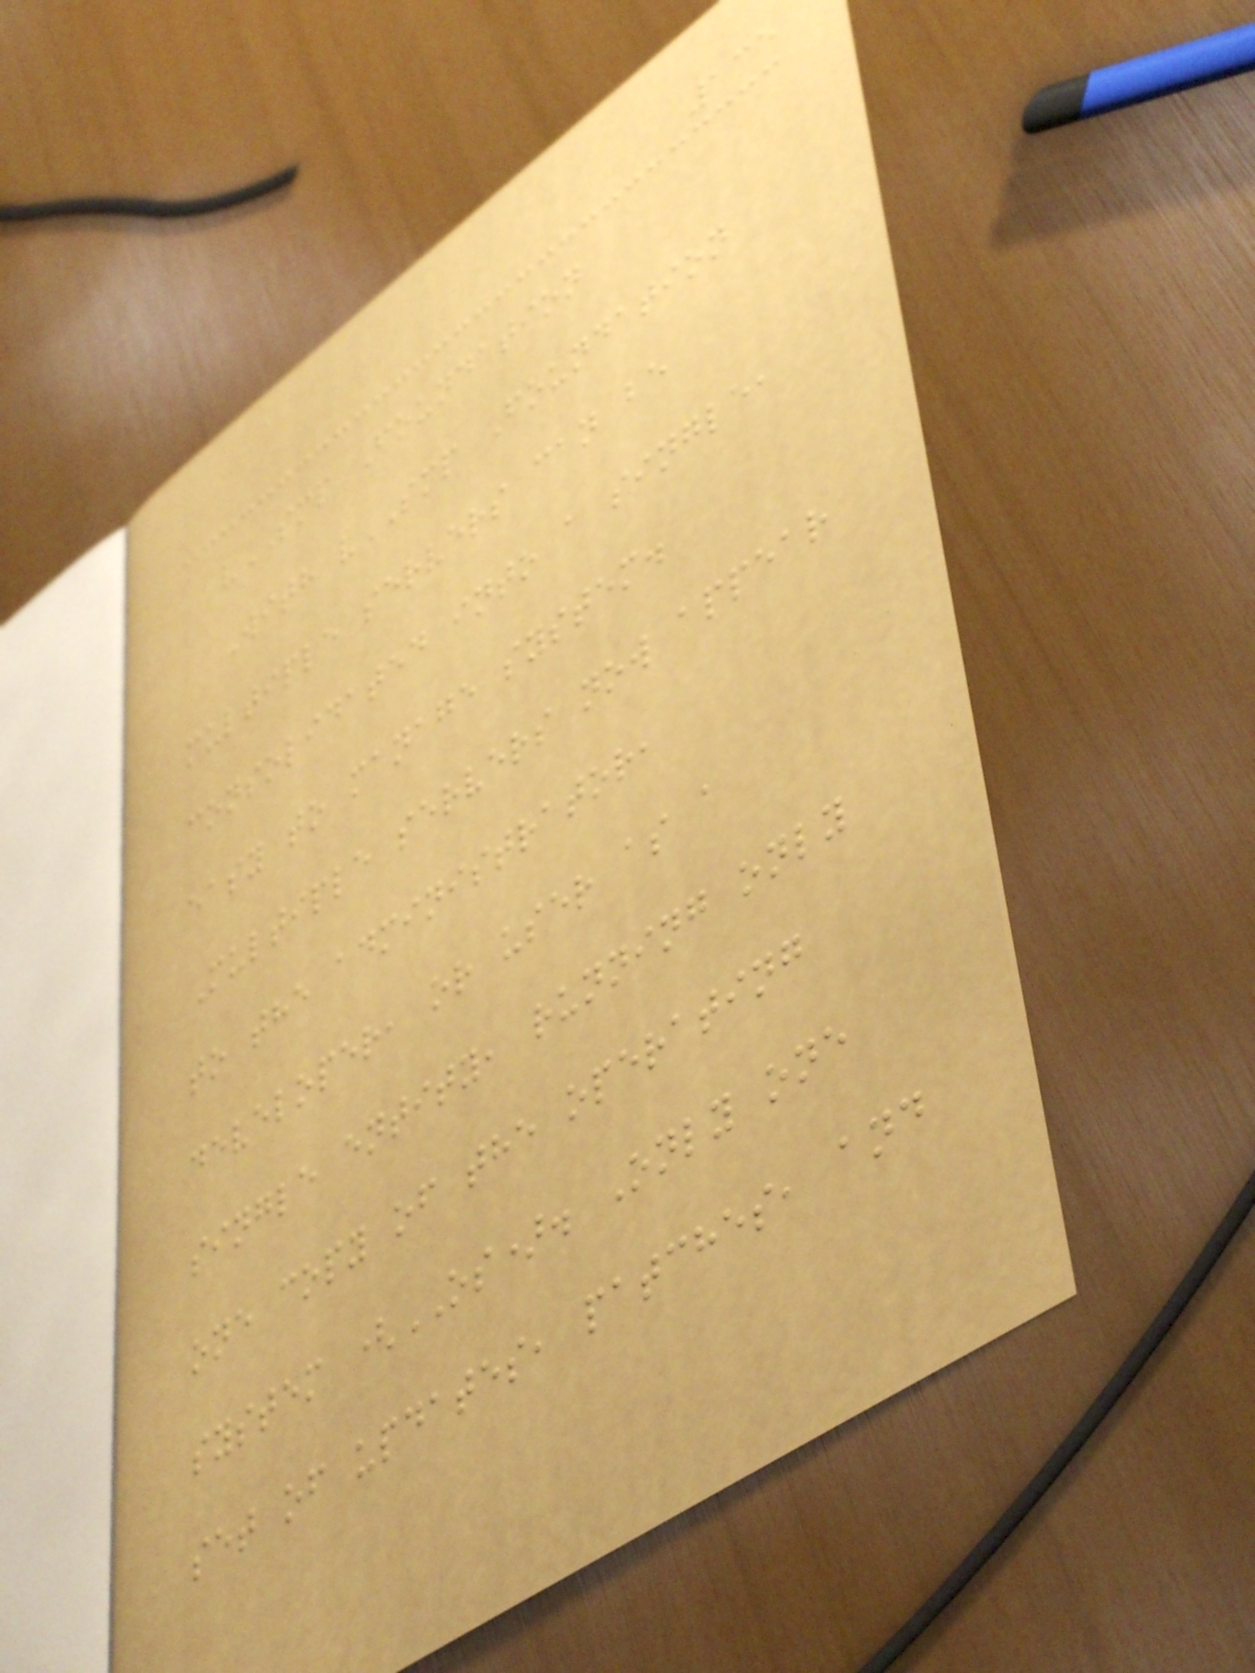135
vSMP Foundation
With vSMP Foundation
multiple servers can be
consolidated into a single,
easy to manage system.
Multiple servers now appear
to the administrator,
developer, or user as a
single entity, running only
one copy of the operating
system (OS). Only one
set of updates, patches, and
